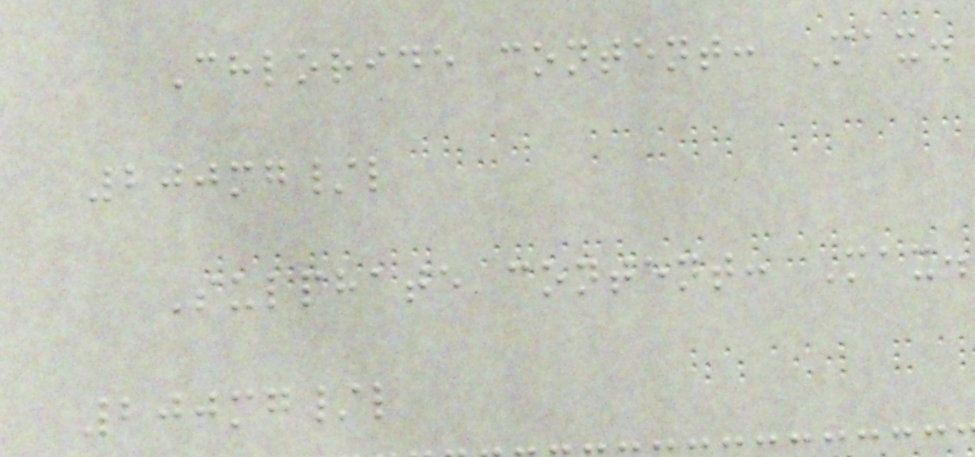Chloride content: Max.
200mg/l
Sulphate content: Max.
200mg/l
